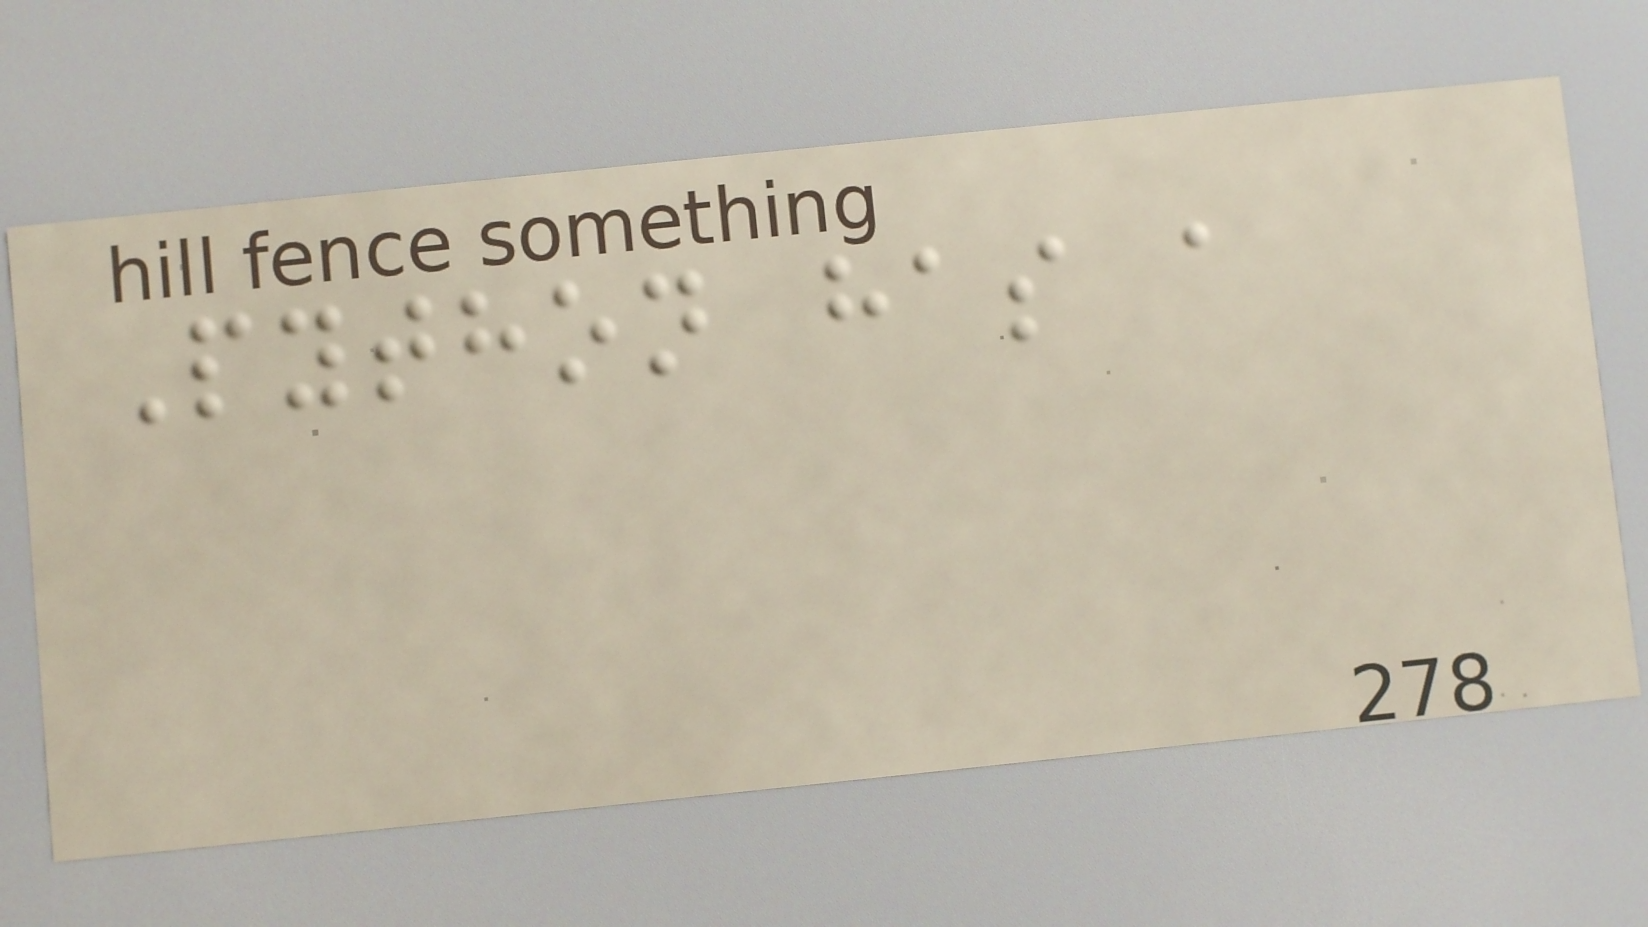Python has a
